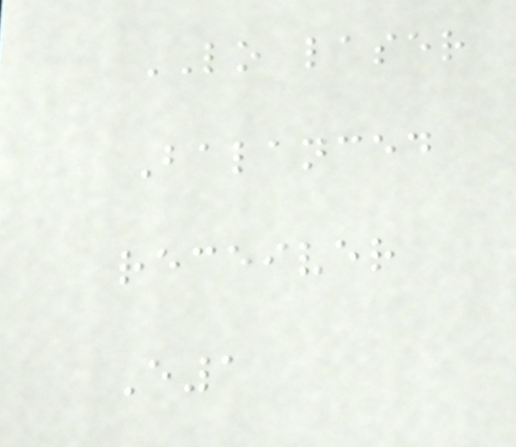LO laser
Balanced
receiver
E1
